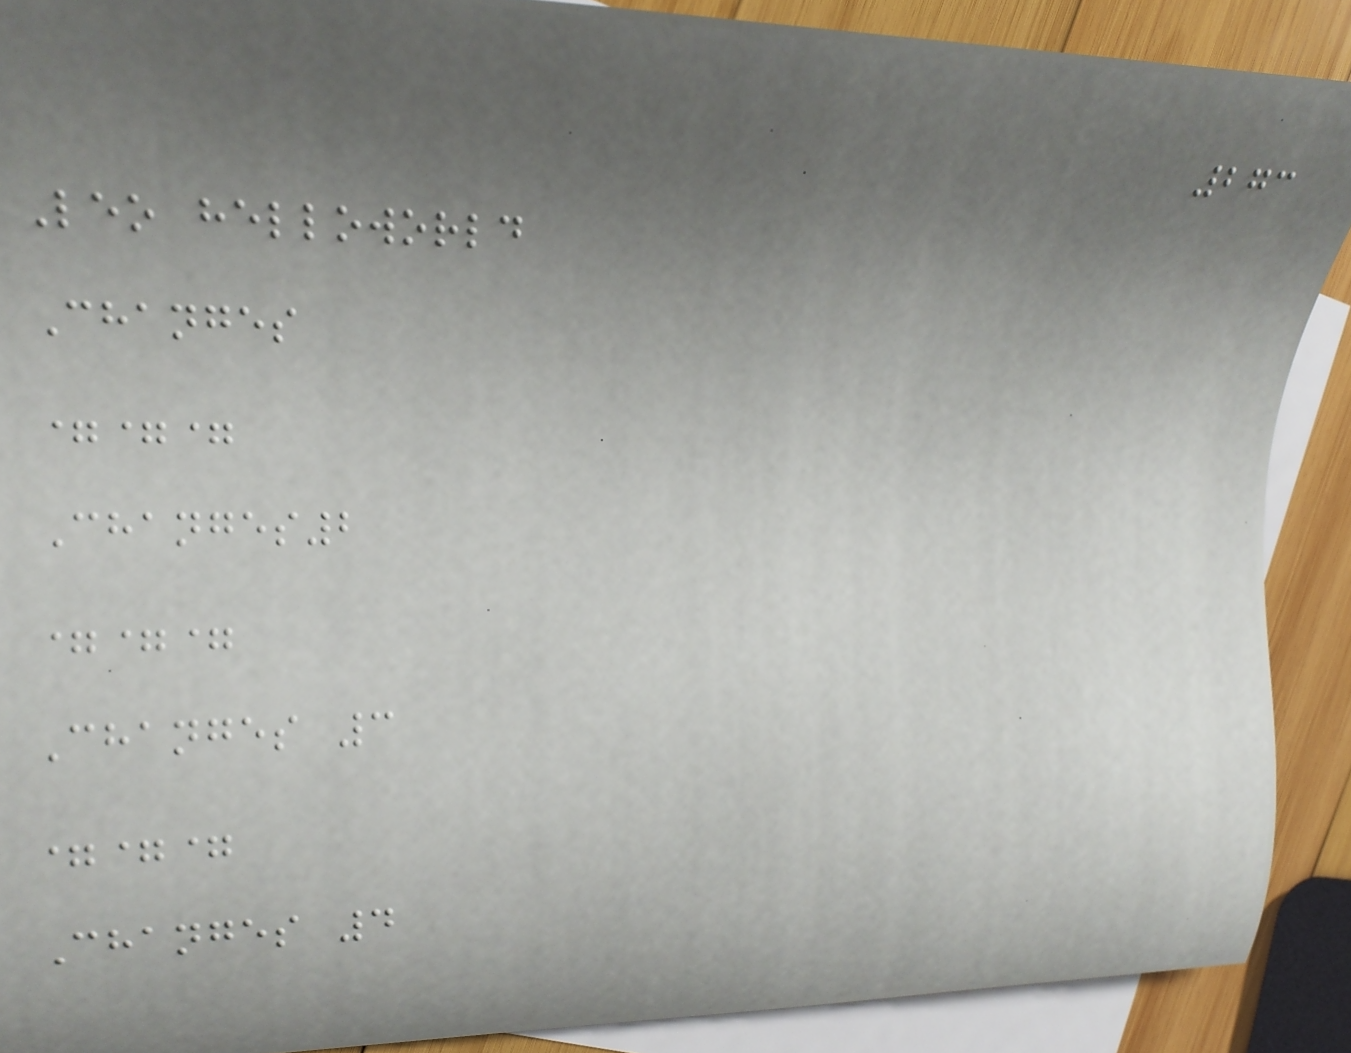273
Leo helloworld
Changes
===
Changes2
===
Changes 3
===
Changes 4
